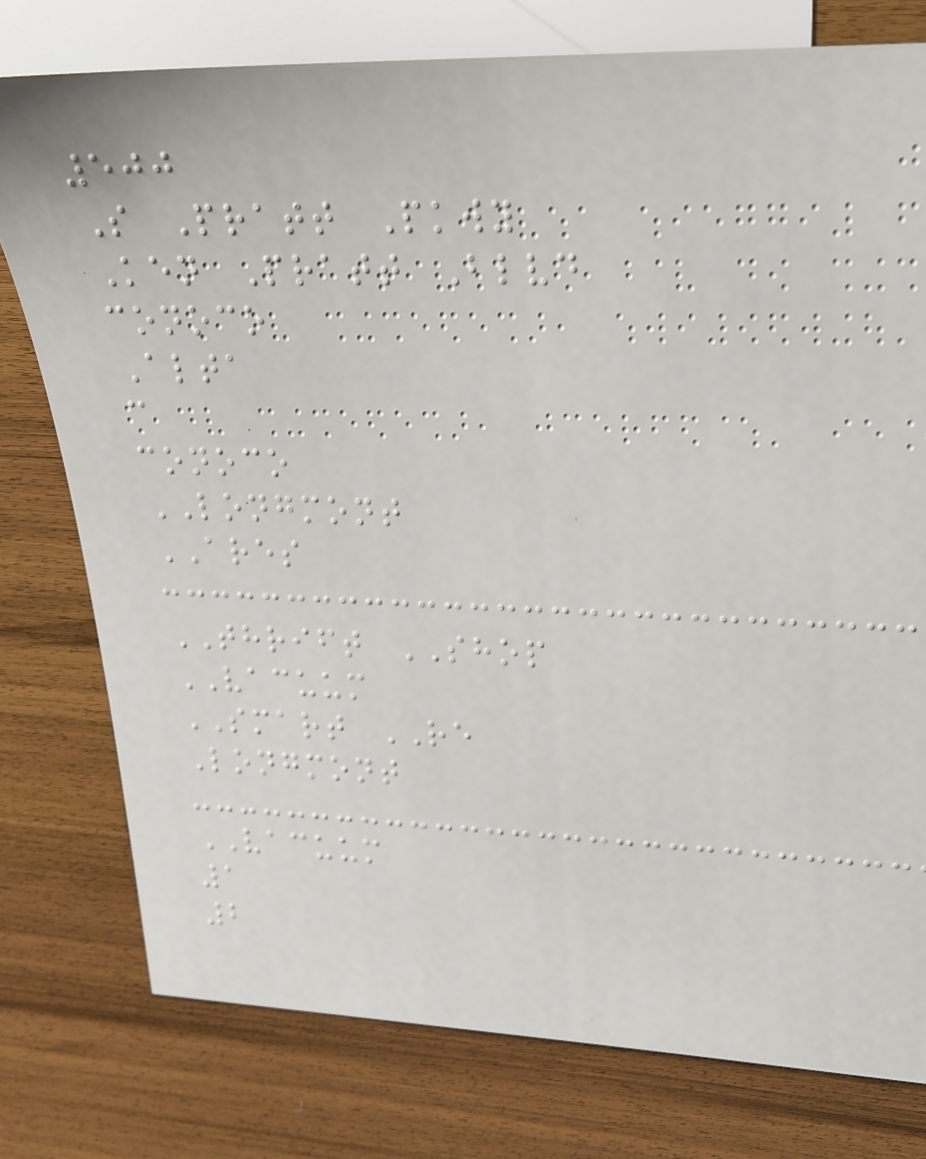500
S Pratt Pkwy
Ken Pratt Blvd
conoco
Alta
c
conoco
LONGMONT
ARES
THRIFT SHOP
VACUUM
SMART RE
Longmont
VACUUM
1
2
